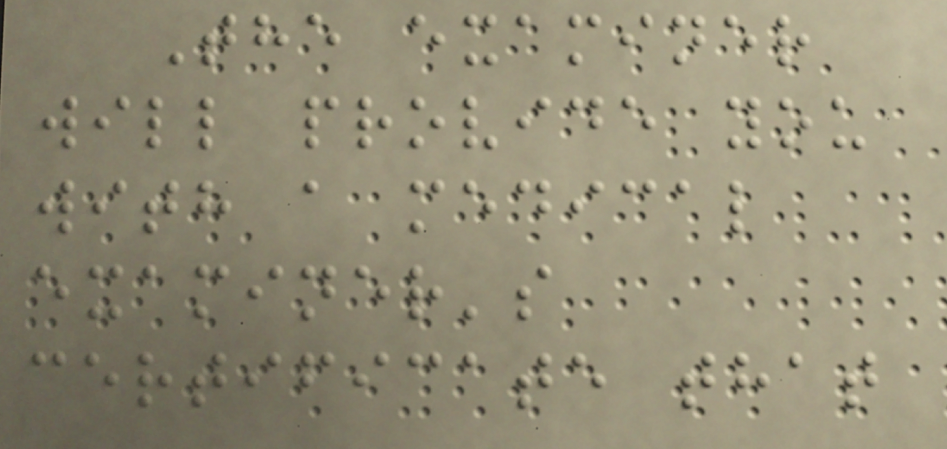The examiner
will provide you
with a medical
examiner's
certificate that
